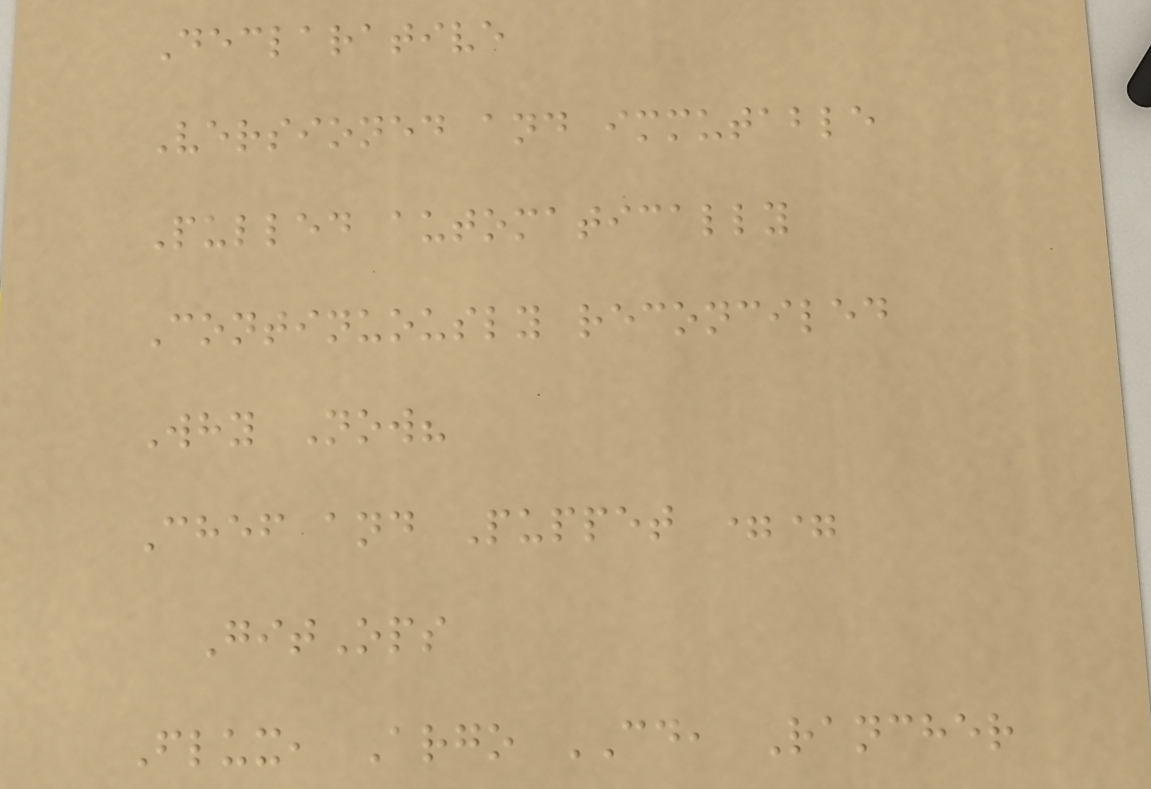Declarative
Versioned and immutable
Pulled automatically
Continuously reconciled
Why Now?
Chef and Puppet ==
GitOps
Flux, Argo CD, Rancher
